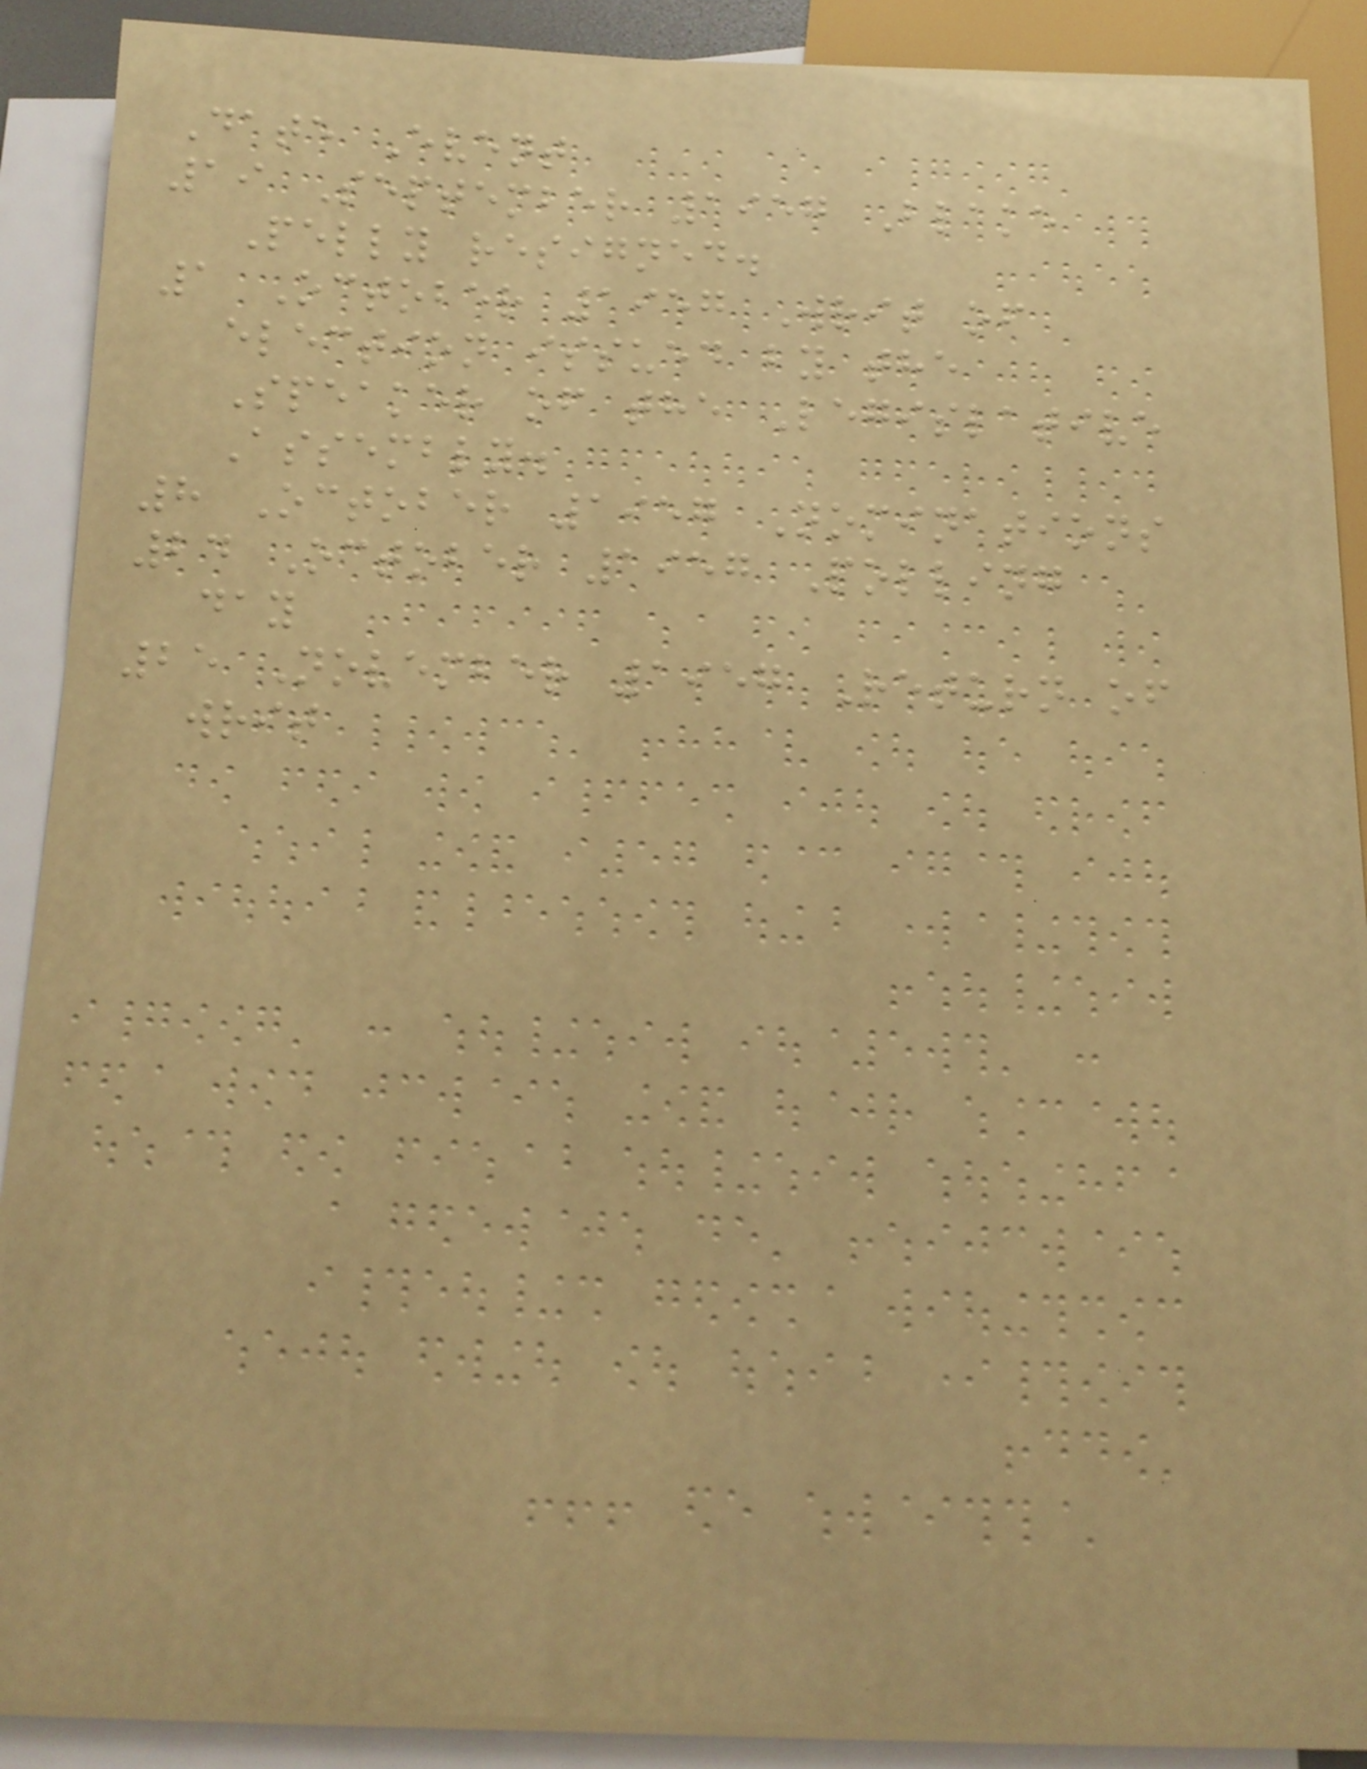Date Event
19 September 1957 Blake
Pelly resigned.
1 October 1957 Writ of
election issued by the
Speaker of the Legislative
Assembly.
8 October 1957 Nominations
24 October 1957 Polling
day
25 November 1957 Return of
writ
